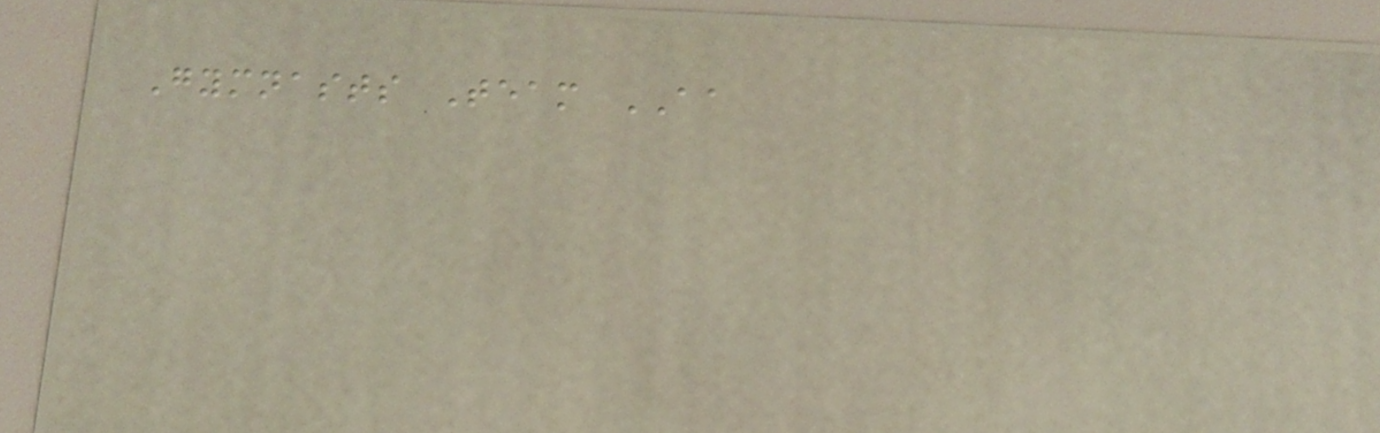Gymnasts Team AA
